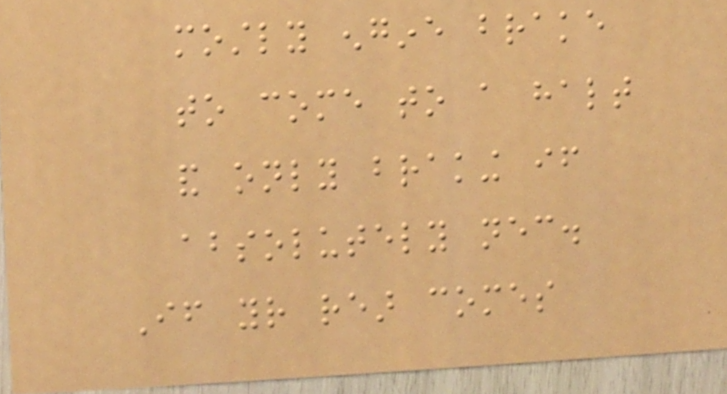mostly engine brake
to come to a halt
and only braking if
absolutely necessary.
If your rear comes
